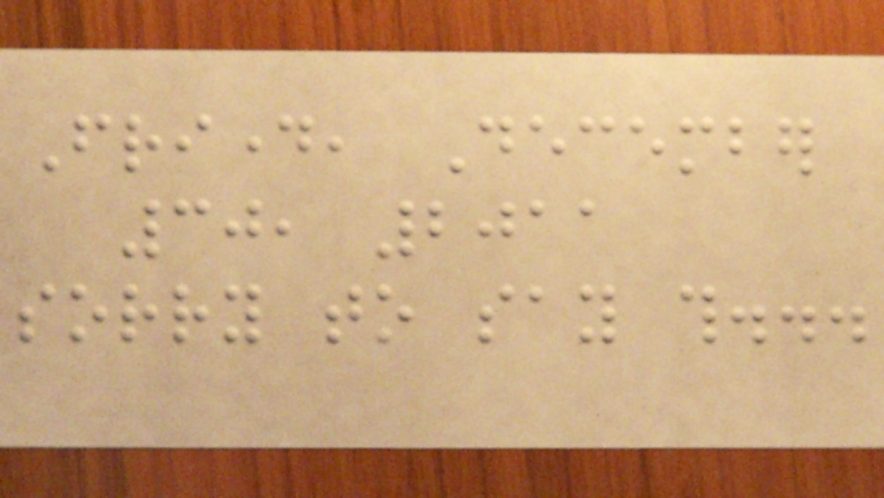Friday, December
30, 2011
sorry to say this...
